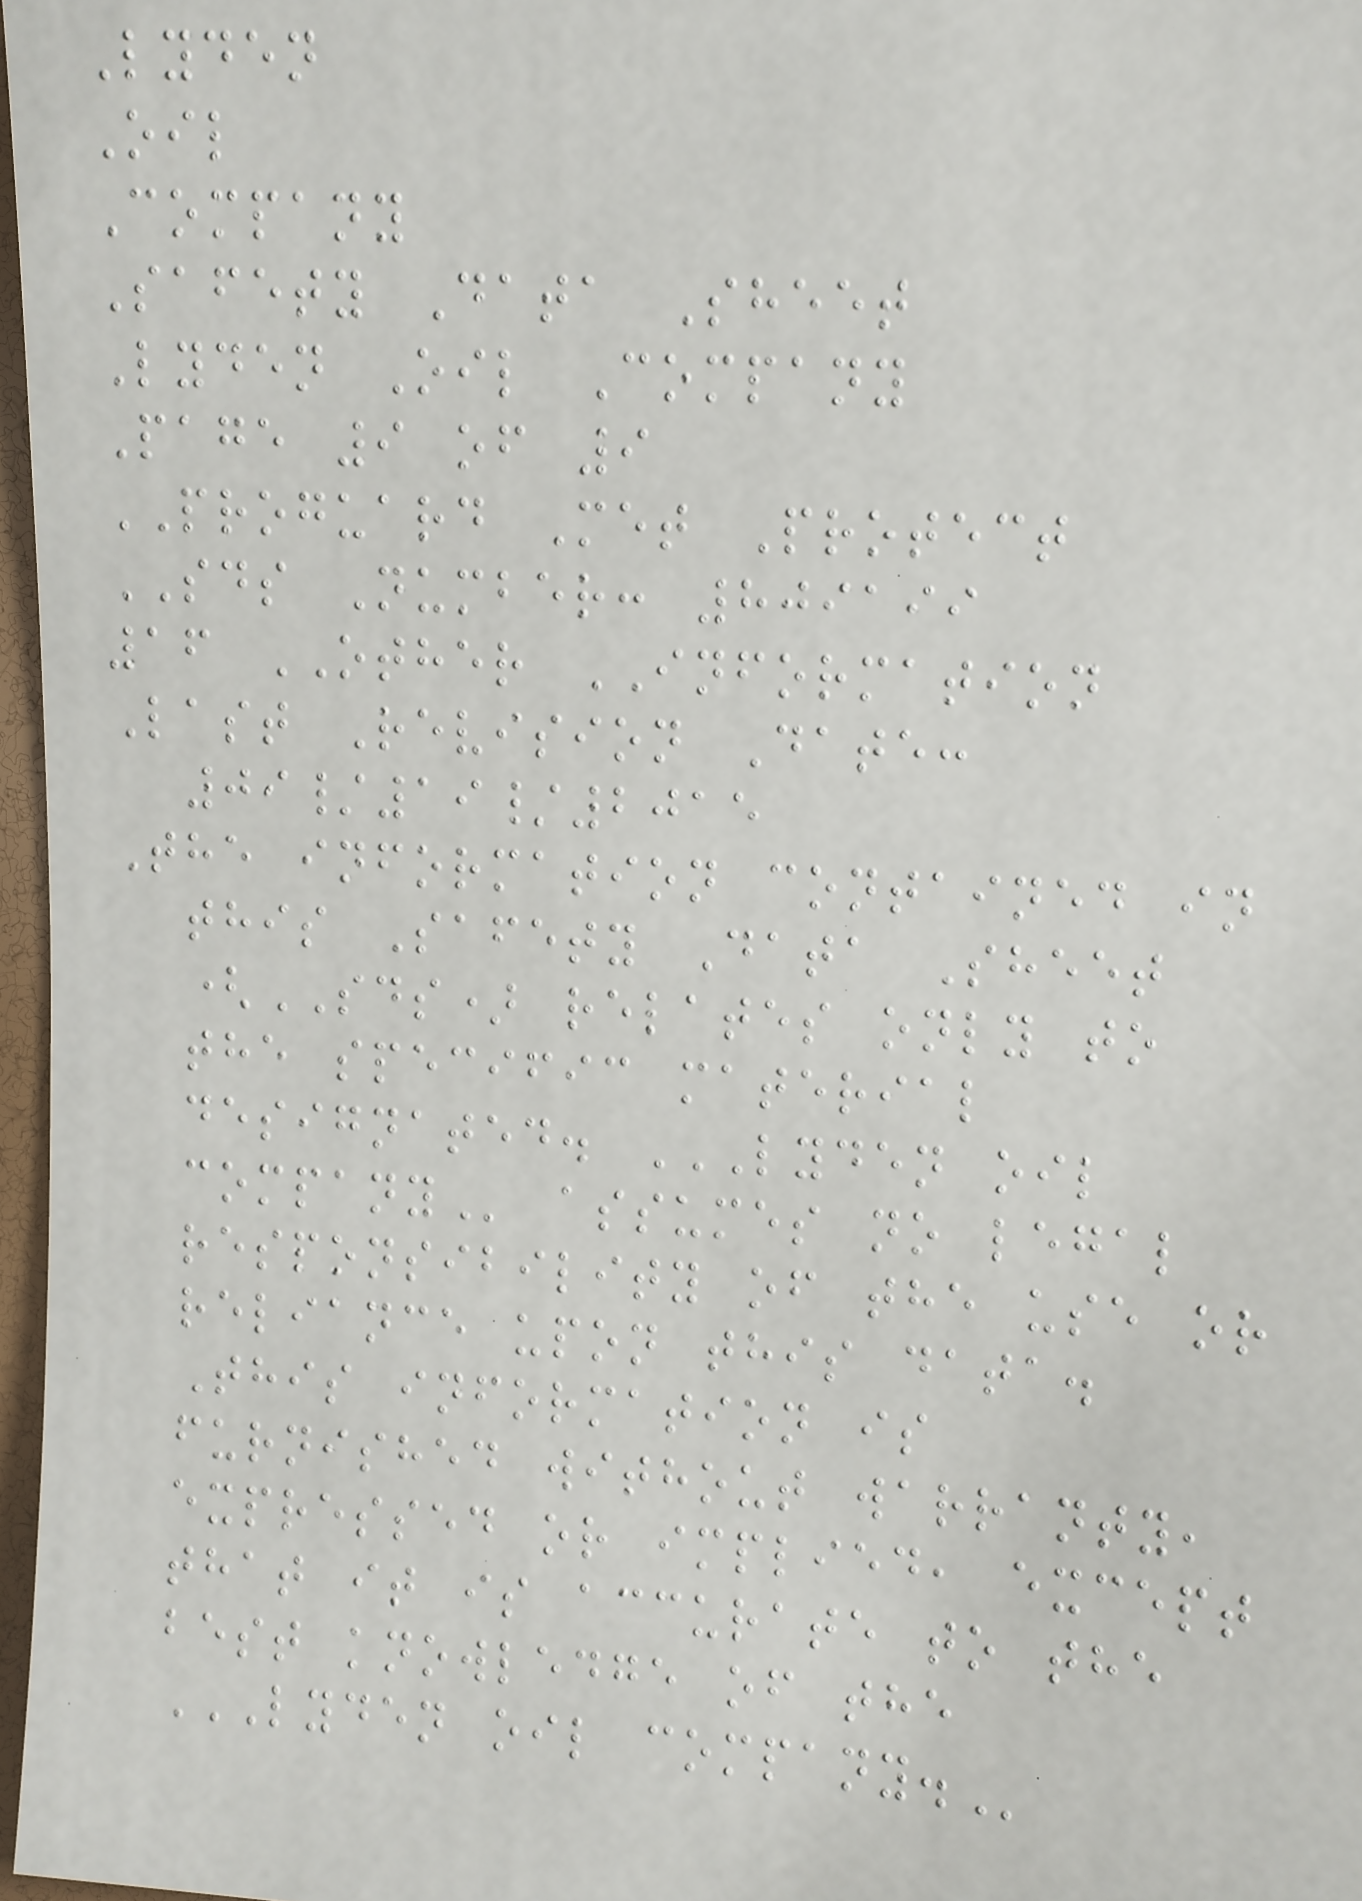Lyden
Oil
Company
Safety Data Sheet
Lyden Oil Company
Page 9 of 9
PROGUARD Met Protect
SDS Number: 809199
16 OTHER INFORMATION
Last Revision Date:
09/19/2015
The information contained in
this Safety Data Sheet
(SDS) relates only to
the specific material
designated. LYDEN OIL
COMPANY assumes no legal
responsibility of the use or
reliance upon this data.
This information is
furnished without warranty,
expressed or implied, except
that it is accurate to the
best knowledge of the
LYDEN OIL COMPANY.
